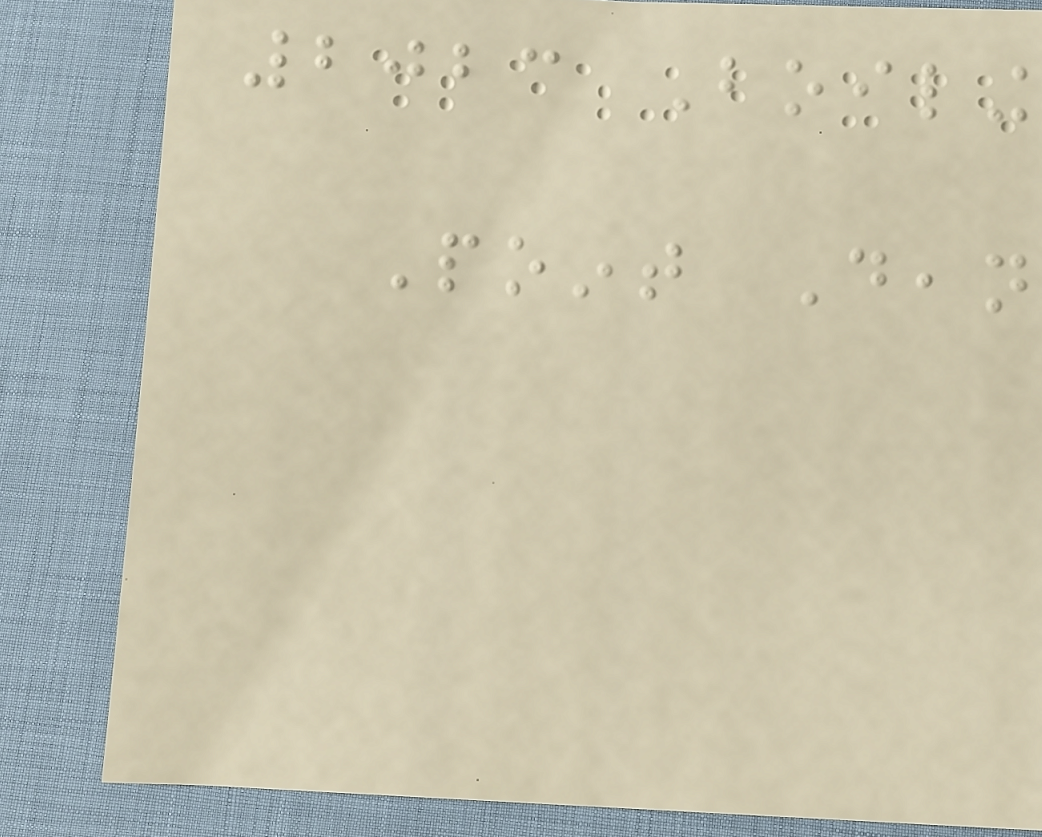2023 Boiling
Point Dean
